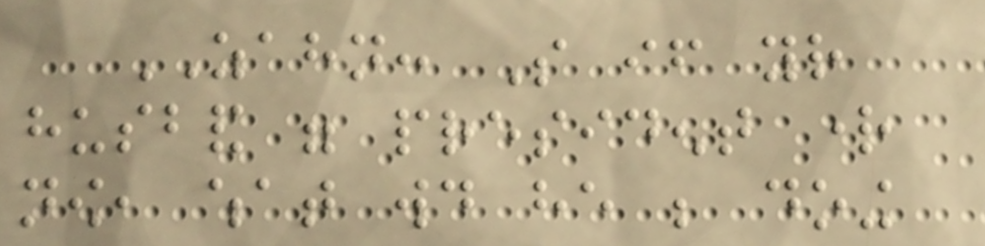ZAHN: So if your
husband were president right
now, what would he be doing
